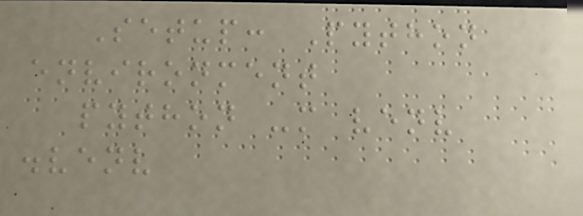Setup: Python
environment
python -m venv
.venv
